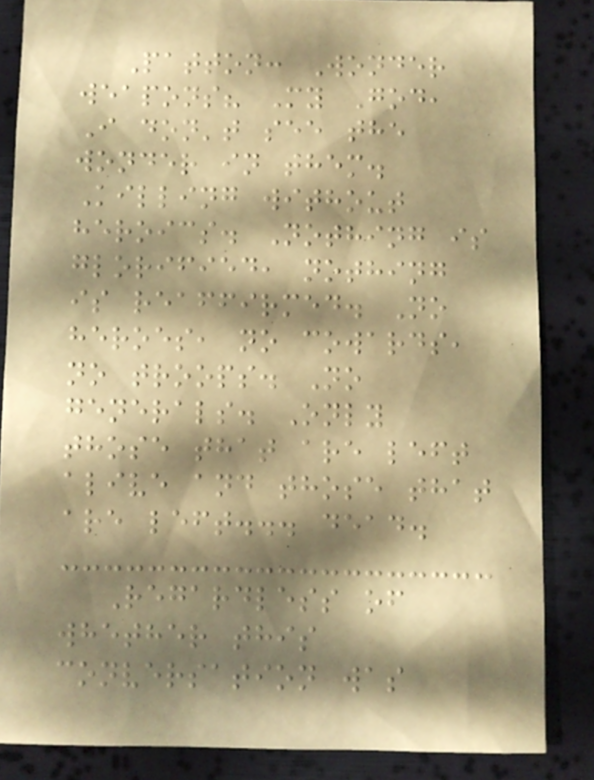Patton: Wonder
weapons? My God,
I don't see the
wonder in them.
Killing without
heroics. Nothing is
glorified, nothing
is reaffirmed. No
heroes, no cowards,
no troops. No
generals. Only
those that are left
alive and those that
are left... dead.
Regardless of
whether this
conversation was
